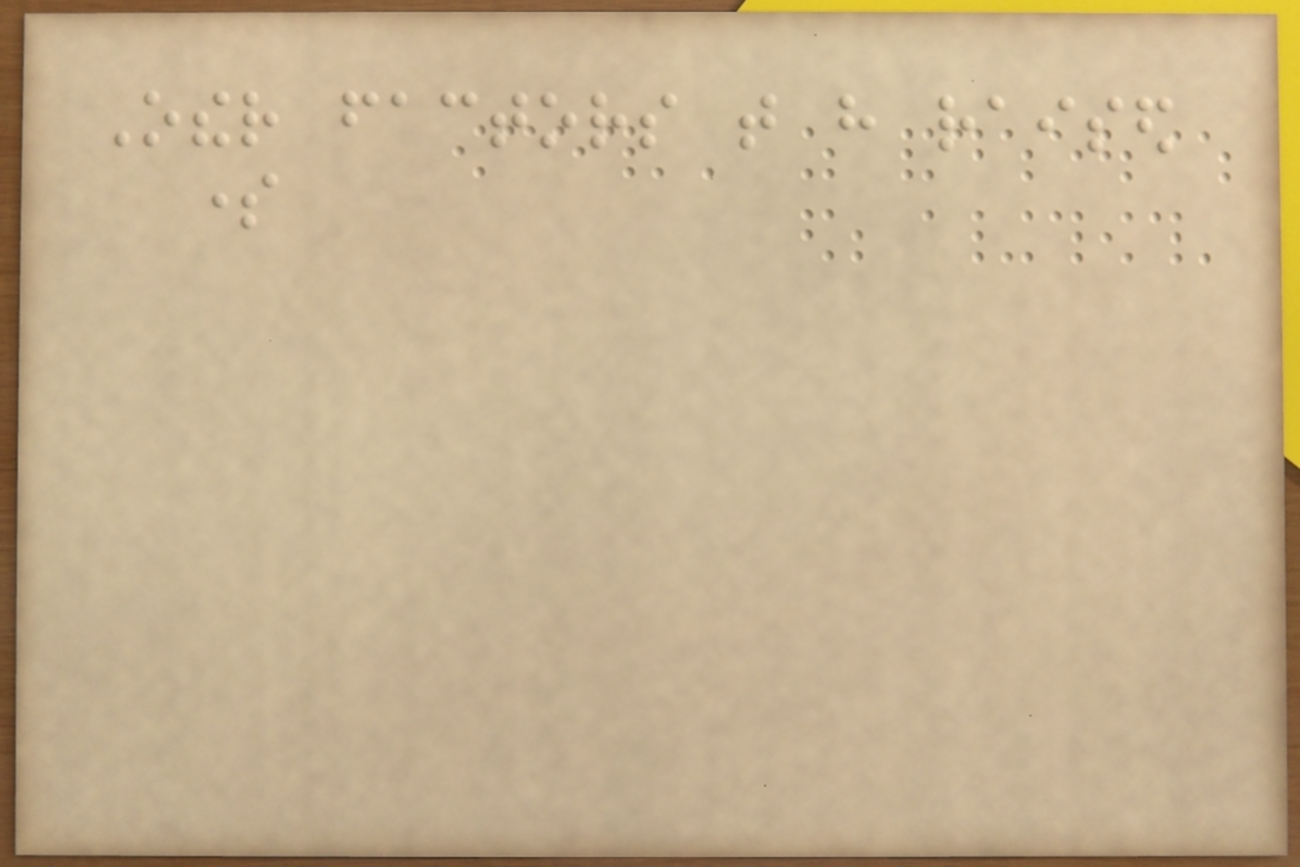Other factors that have raised
some
